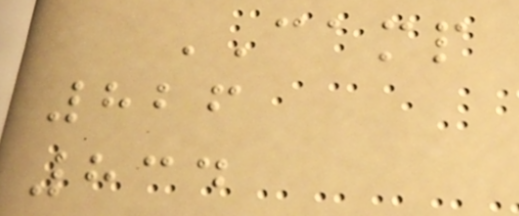CAMP
826
834
